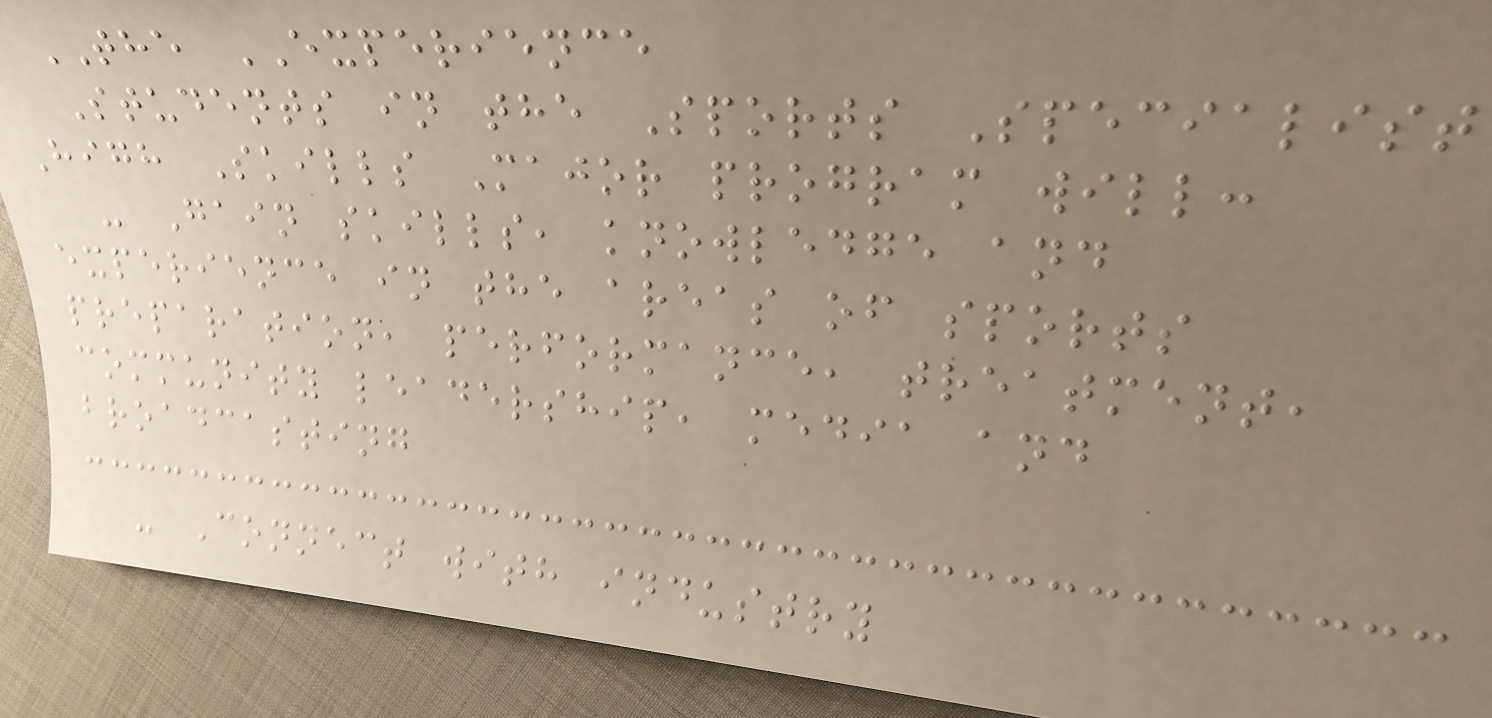THE EXPERIENCE
Students in the Sports Specialist
High Skills Major program will:
- Gain skills, knowledge and
experience in the areas of sports
preparation, performance, treatment,
community leadership, media and
broadcasting
- Connect with industry
